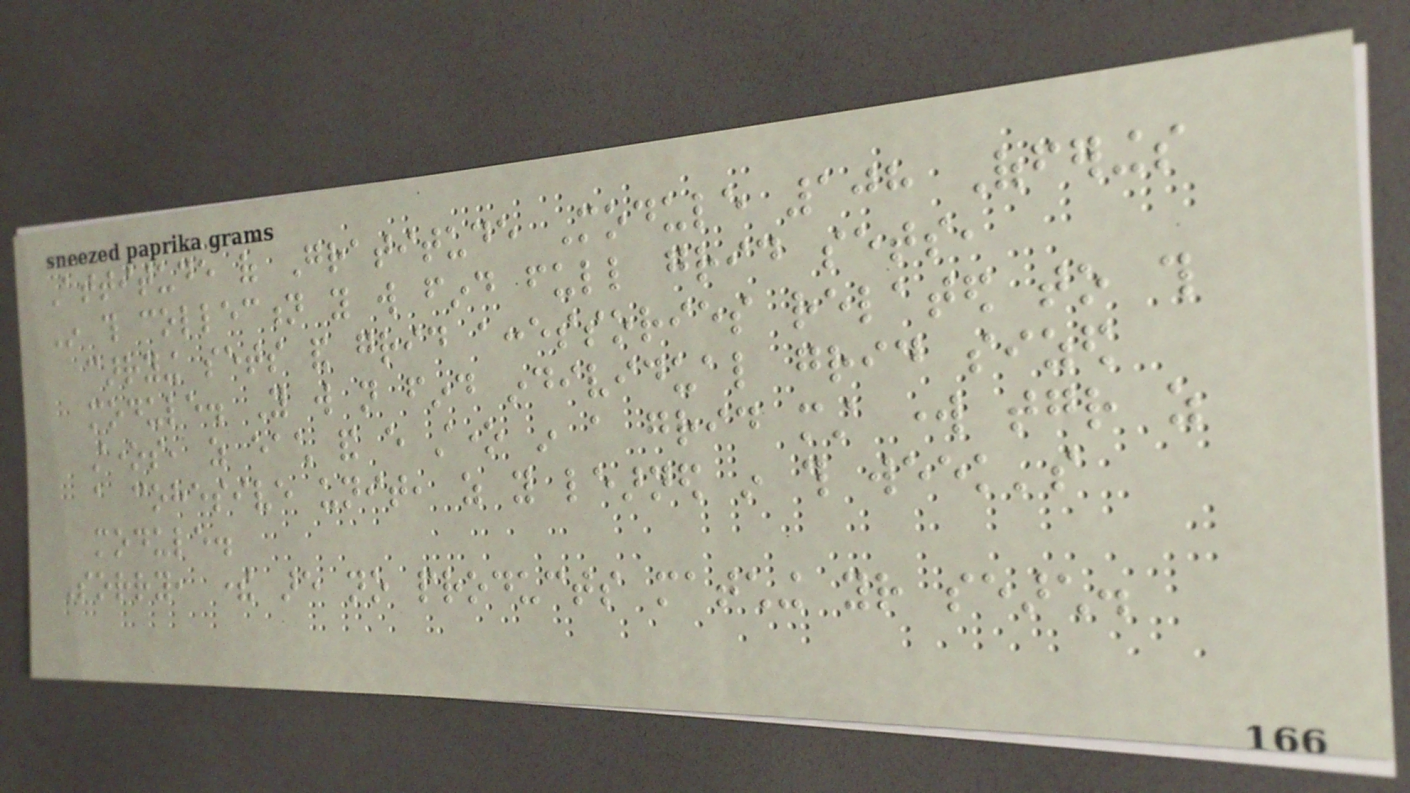Attitude of Gratitude Module 108 Offerings
In this collection you will find full grid sets,
carrying sets and grid accessories related to this
module. You will not find individual grid sized
stones, as each and every stone in a grid must work together as
a cohesive unit, as you learned in this week's
module.
Sorry, there are no products matching your search.
